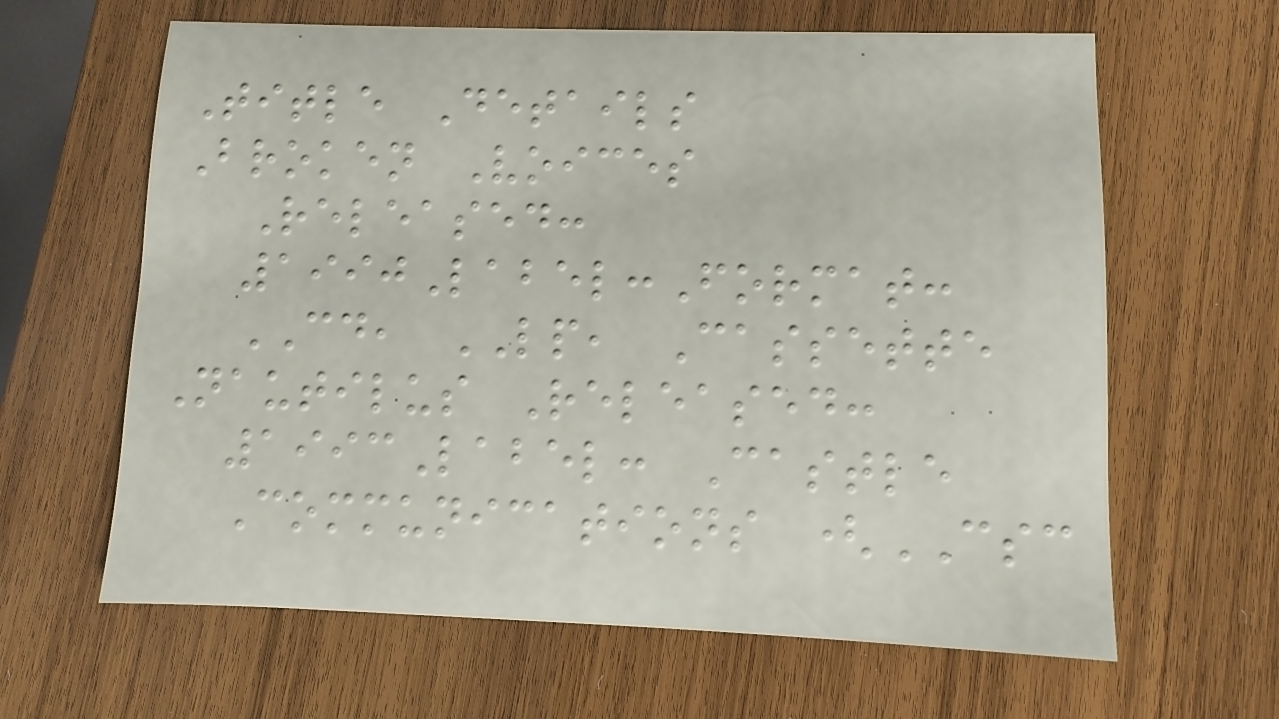Title Details
Broken Voices
Released:
1990Label:Format:
CD, LP, Cassette
Nautilus Released:
1993Label: Castle
Communications (CSC
